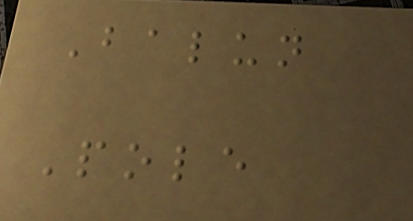Balun
Pole
